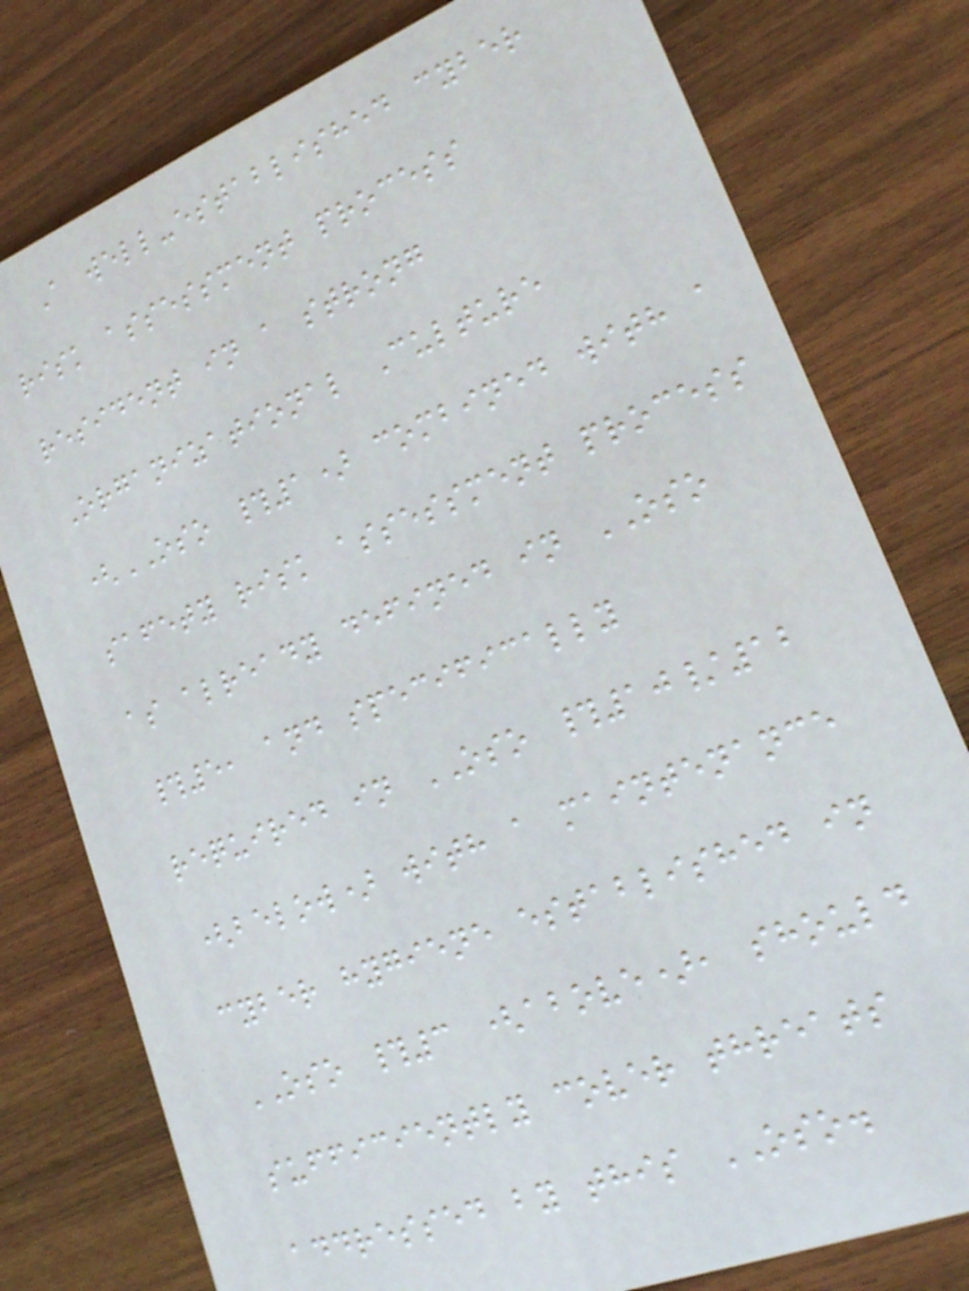A well-established cyber
risk assessment process
resident in a strong
Organizational Culture
(OSO #1) combined with a
safety risk assessment process
as already defined in OSO
#5, and specifically
required in OSO #10/12
(below) with a maintenance
cyber hygiene established in
OSO #3 (above), should
sufficiently cover threats
addressed by this OSO.
